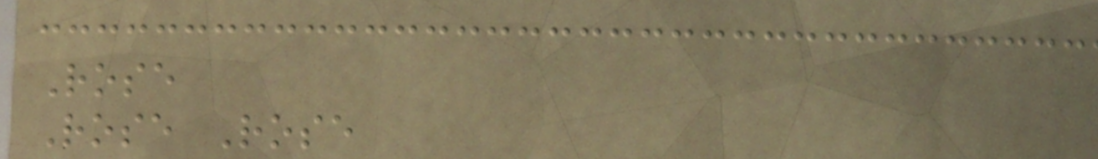Rose
Rose Rose
